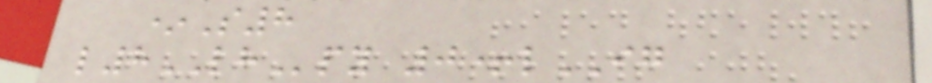*S8
l8LHpy 0+lIG
